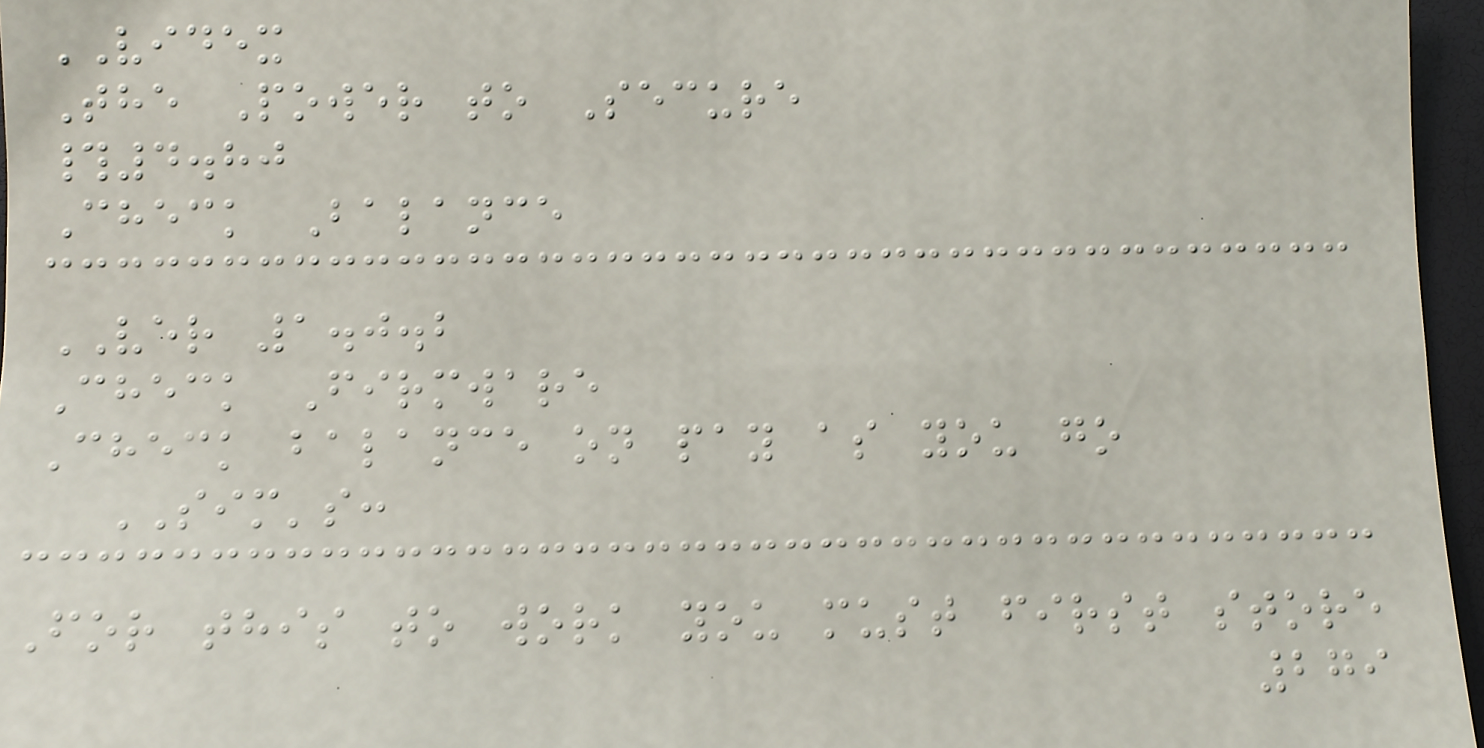VIDEX
The Power to Secure
#4.80
Check Balance
VER 1.0.2
Check Firmware
Check balance on pay as you go
SIM's:
For this to work you must first store
279
